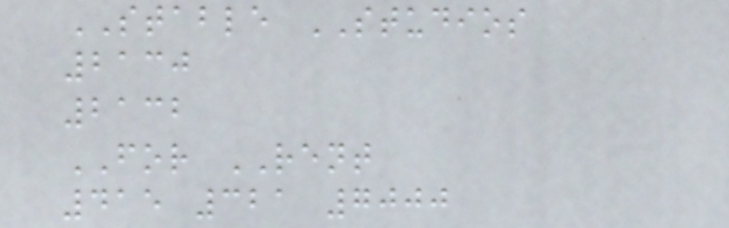STABLE STUDIOS
2130
2132
FOR RENT
415 321 7000
